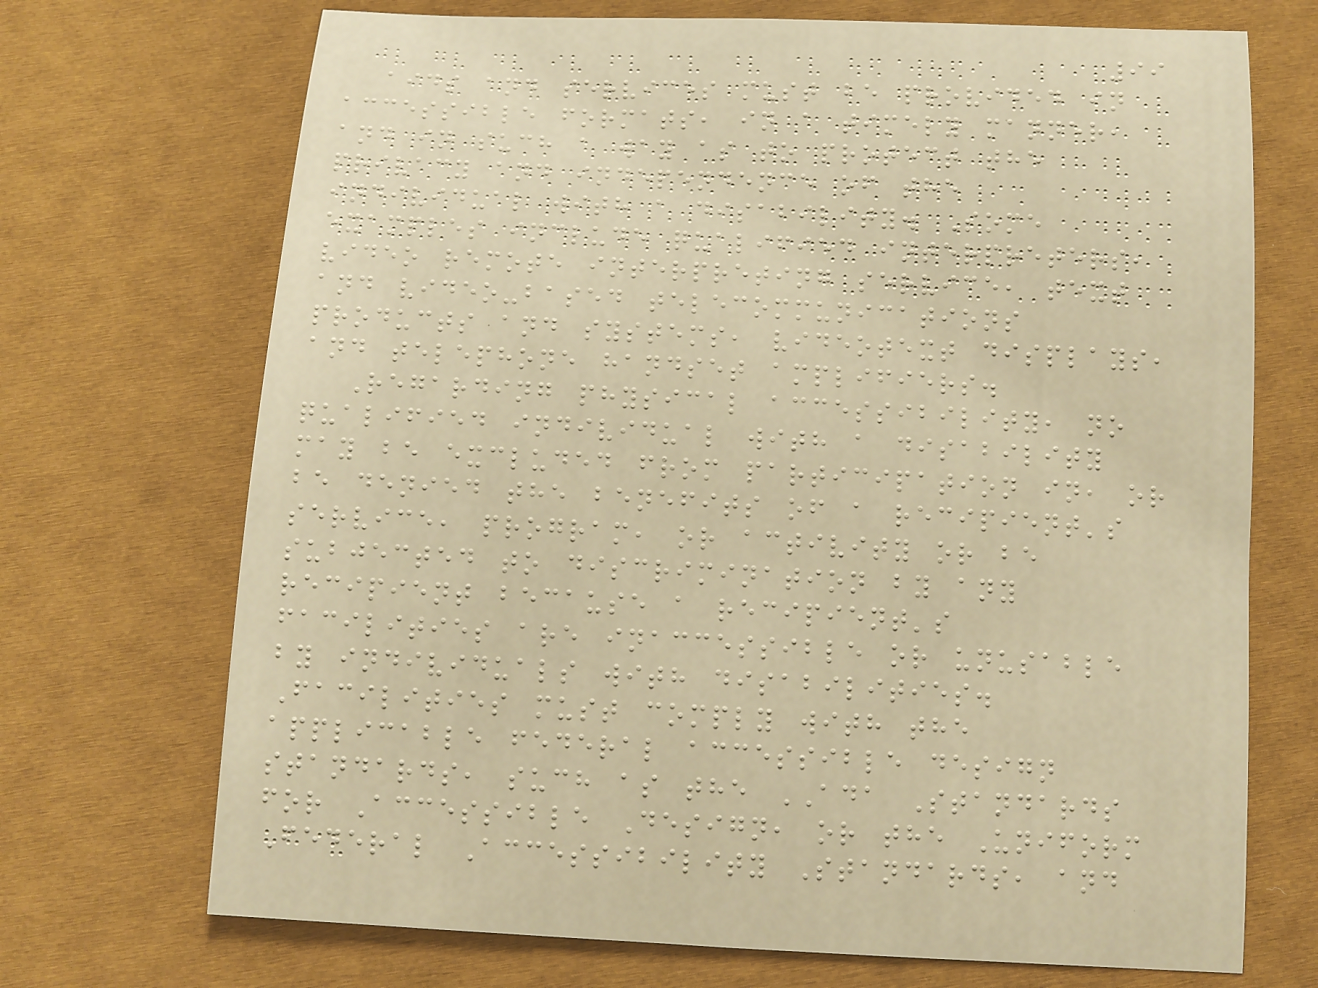99
aids and services must be provided in
accessible formats, in a timely manner,
and in such a way as to protect the
privacy and independence of the
individual with a disability. Some
examples include qualified interpreters,
video remote interpreting service, text
and video-based telecommunications
products and systems, videotext displays,
and telephone handset amplifiers.
Regarding physical accessibility, no
qualified individual with a disability
may be excluded from participation in, or
be denied the benefits of a recipient's
service, program, or activity or be
subjected to discrimination by any
recipient because a recipient's
facilities are inaccessible or unusable
by individuals with disabilities.
Facilities must comply with the
applicable federal accessible design
standards, such as the ADA Standards
for Accessible Design, or the Uniform
Federal Accessibility Standards, and
